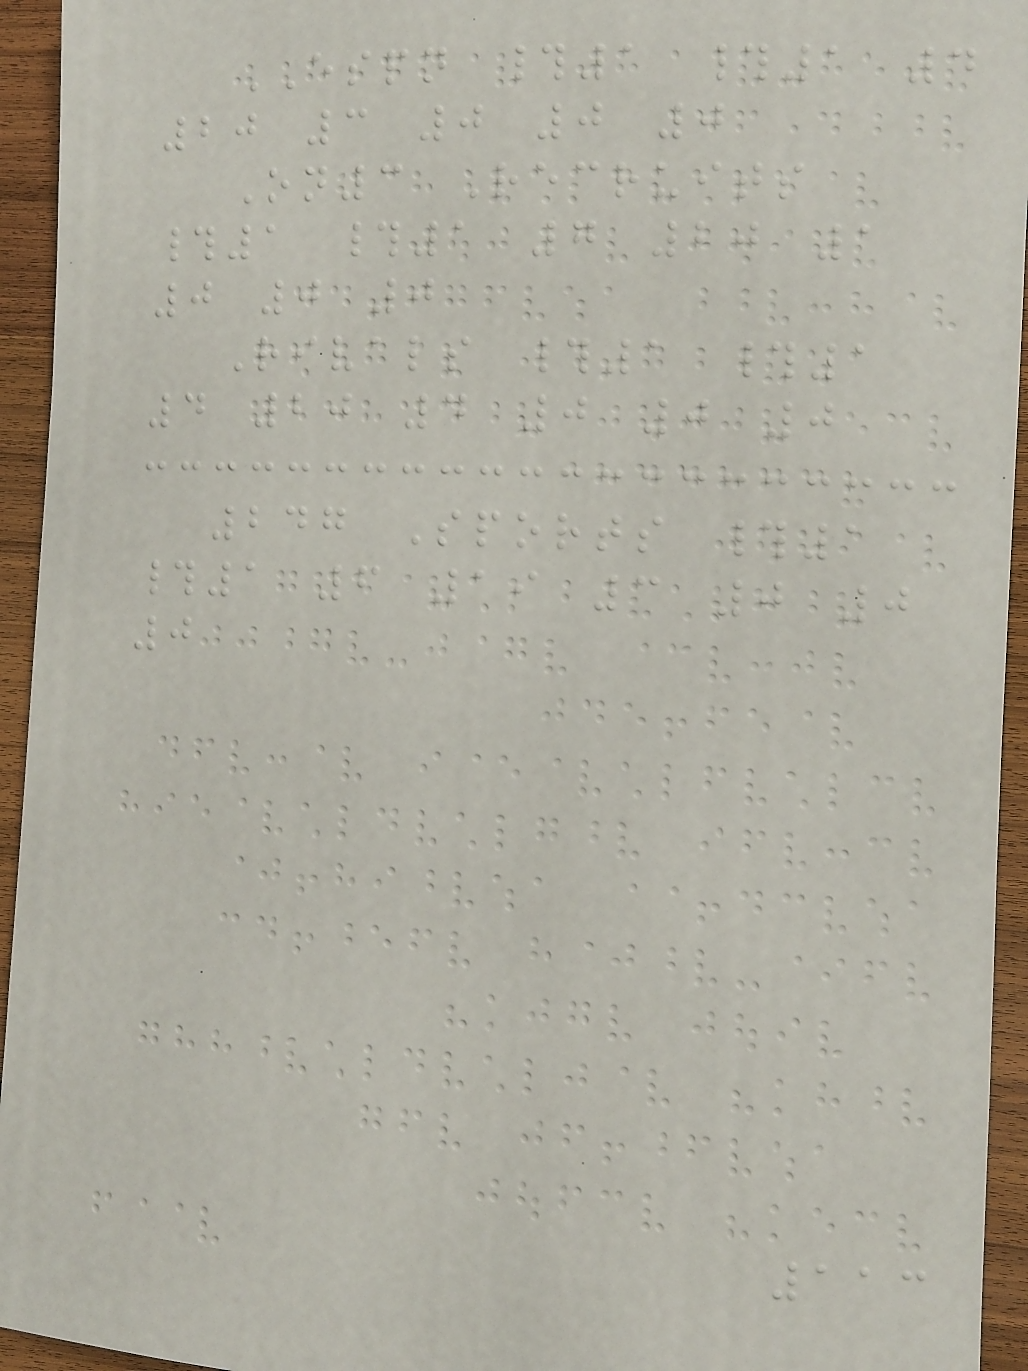ESPN #1 #1 4
20 3 0 0 0
On3 Recruits
#1 #1 7 20 1
0 0 0
Rivals #1 #1
4 20 4 0 0 0
247 Sports #1
#1 6 19 3 0 0
0
113
